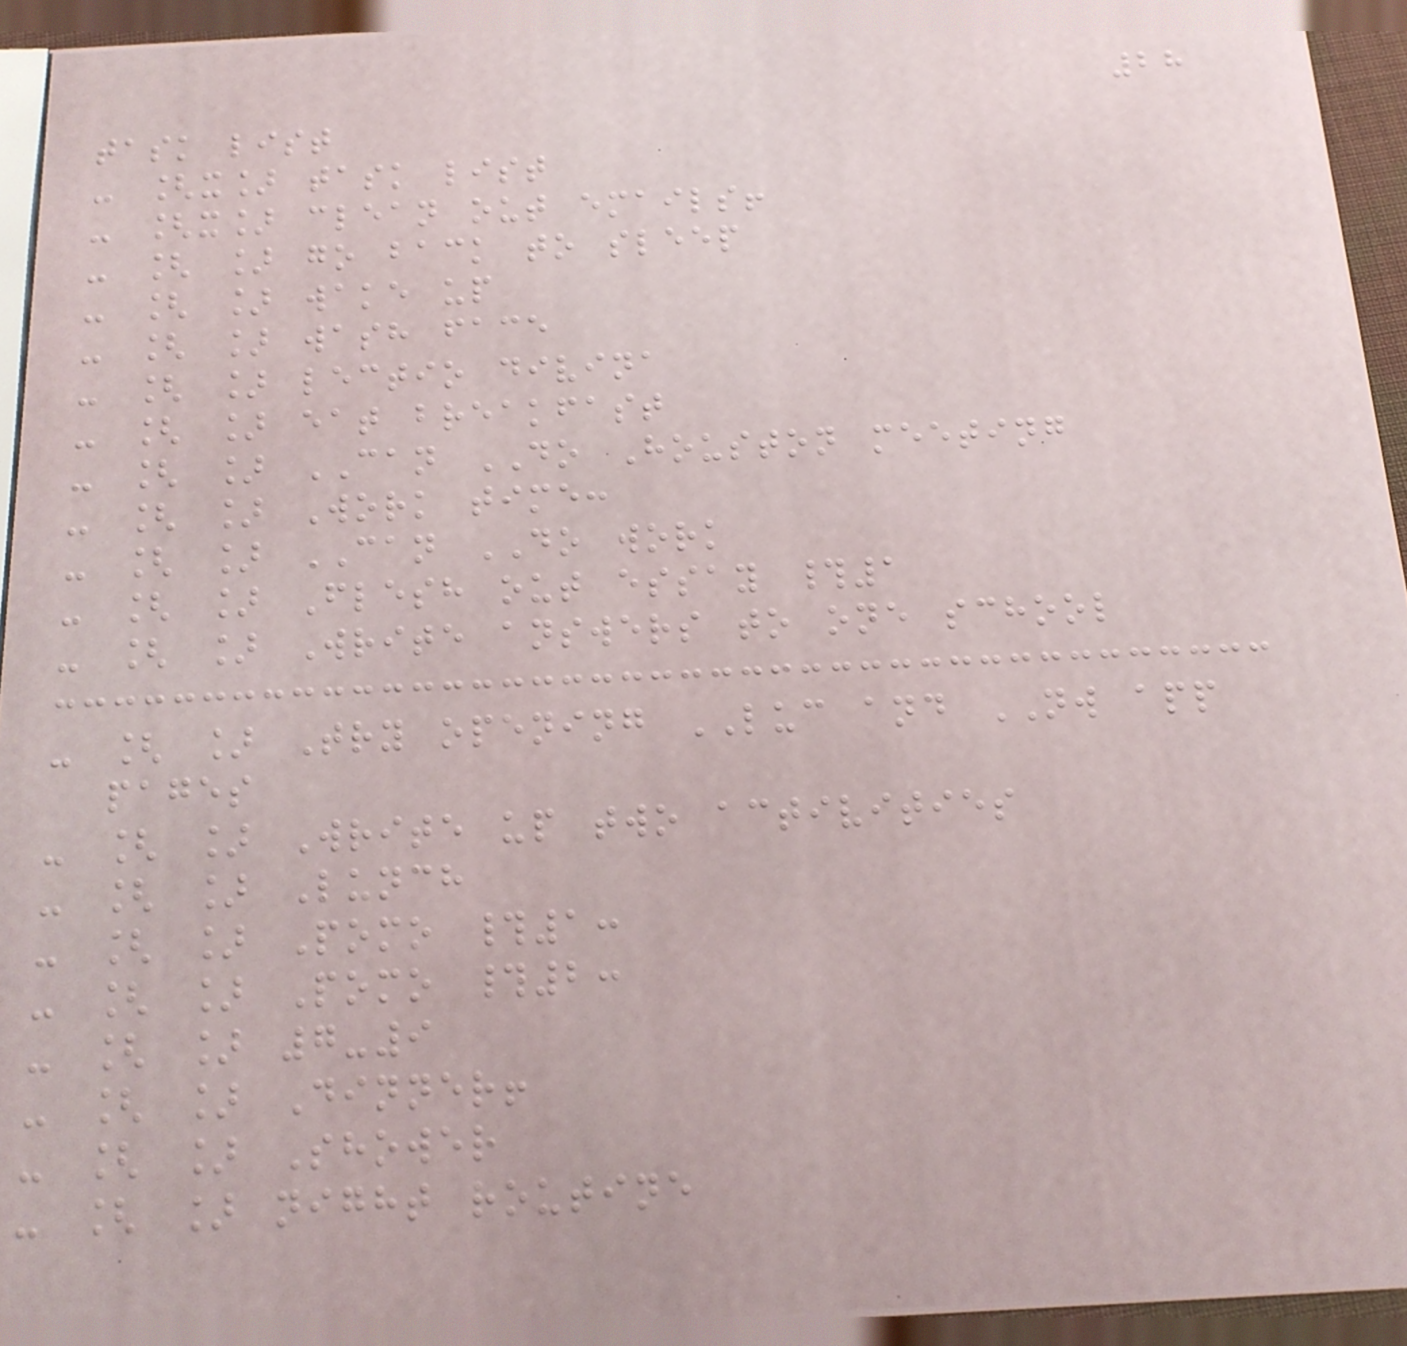28
task list
- [x] task list
- [x] clean out emails!
- [ ] go back to sleep
- [ ] wake up
- [ ] wash face
- [ ] lectio divina
- [ ] eat breakfast
- [ ] CAN DO Houston meeting
- [ ] Work time:
- [ ] CAN DO work
- [ ] Flesh out essay #1
- [ ] Write answers to one school
- [ ] Try opening LUC and NW app
pages
- [ ] Write up two activities
- [ ] Lunch
- [ ] Pomo #1:
- [ ] Pomo #2:
- [ ] 7-9
- [ ] Dinner!
- [ ] Shower
- [ ] night routine
